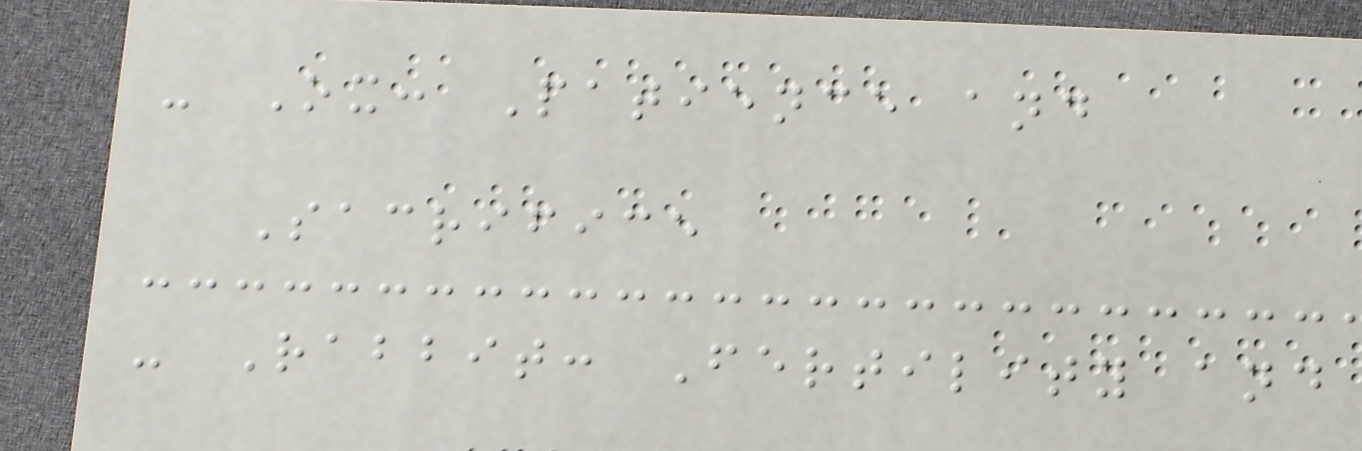- Ox: Patience and
Sacrifice
- Rabbit: Fertility and
